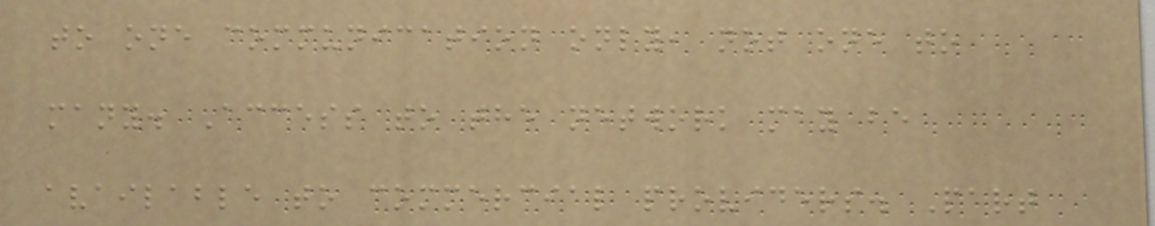to one communication only, not one to
many. Access to the network may be
available to commercial providers. Part
